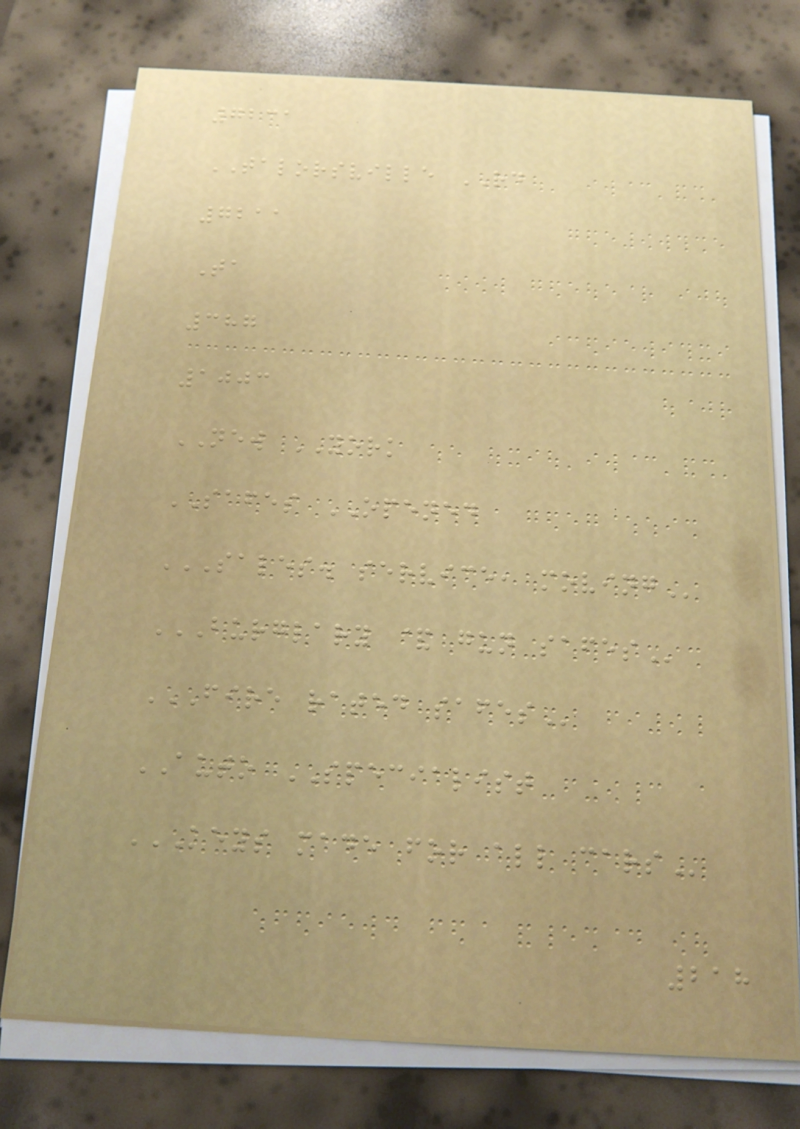7231
TALORSVILLE RD
7211
Ta
387
1003
NEW YORK
SAFES OPENED
SALES. SERVICE, MOVING
BURGLARY & GUN SAFES
FIRE RATED SAFES
AUTO SPECIALIST
KEYS MADE FOR ALL CARS
218
